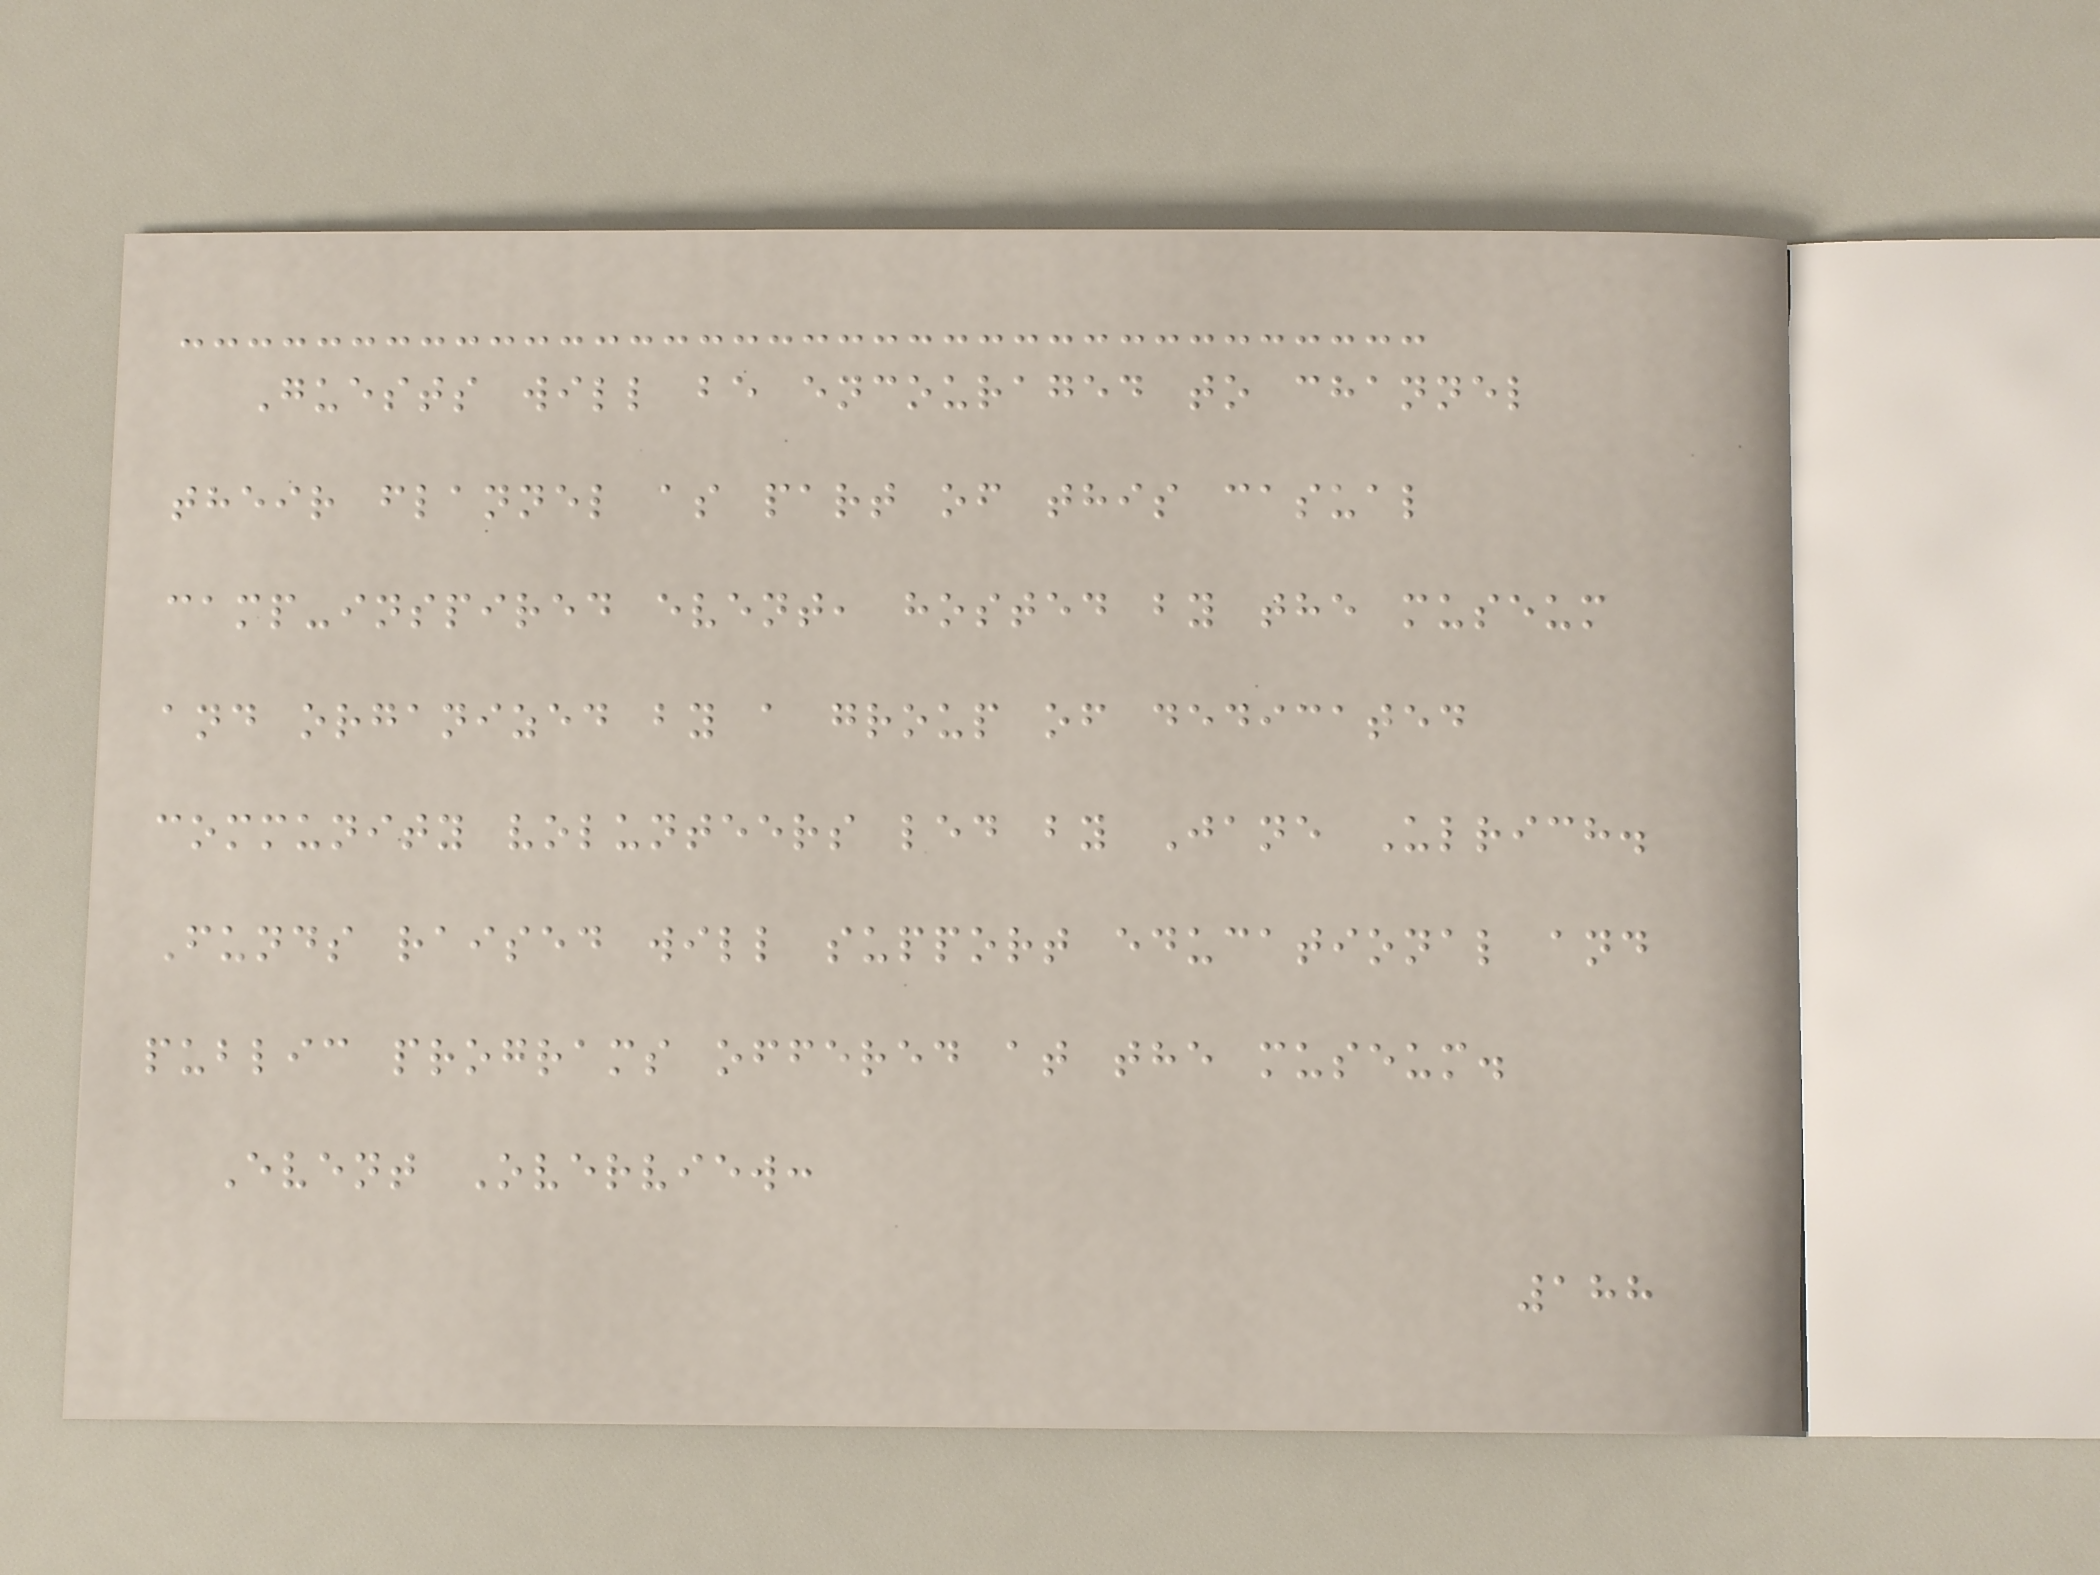Guests will be encouraged to channel
their flannel as part of this casual
camp-inspired event, hosted by the museum
and organized by a group of dedicated
community volunteers led by Jane Ulrich.
Funds raised will support educational and
public programs offered at the museum.
Event Overview:
188
